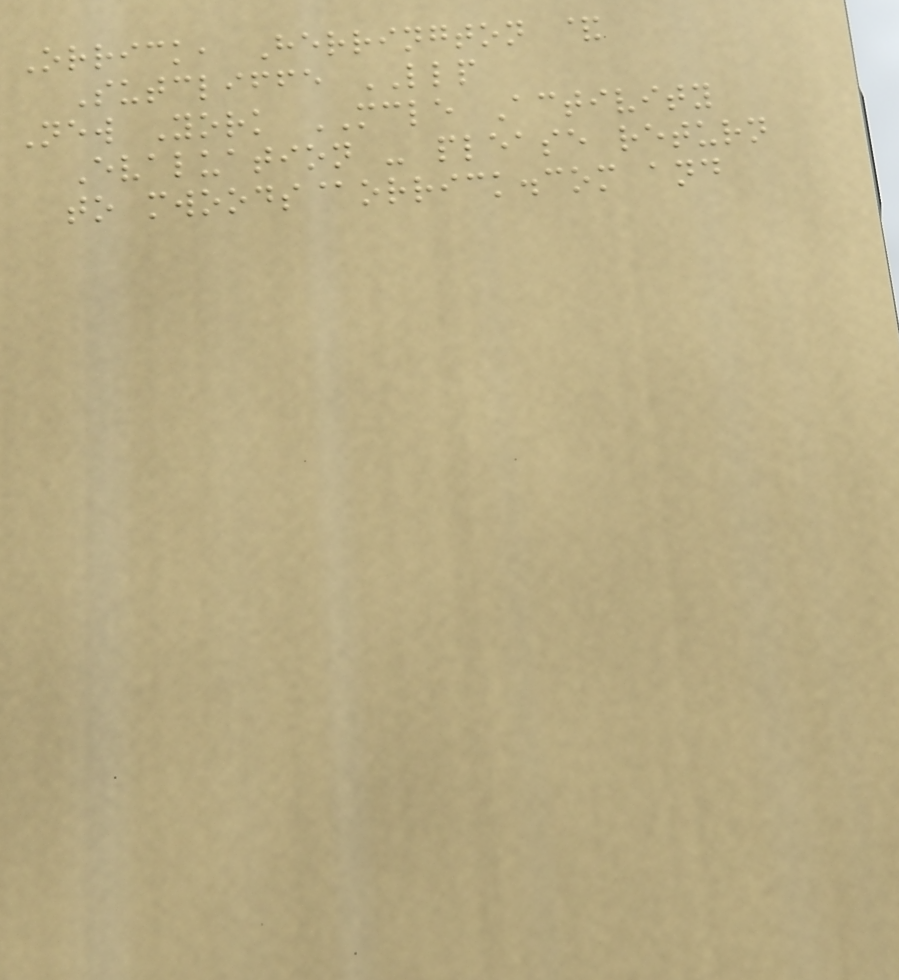Orrick, Herrington &
Sutcliffe LLP
New York MCLE Activity
Evaluation - please return
to mwoods@orrick.com and
